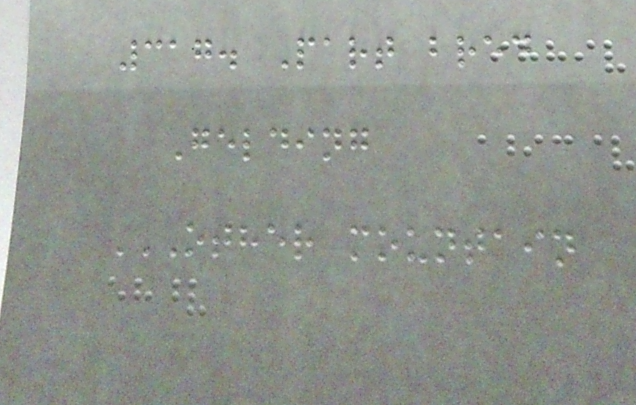317. Part bred
Gelding
OTHER MOUNTAIN
